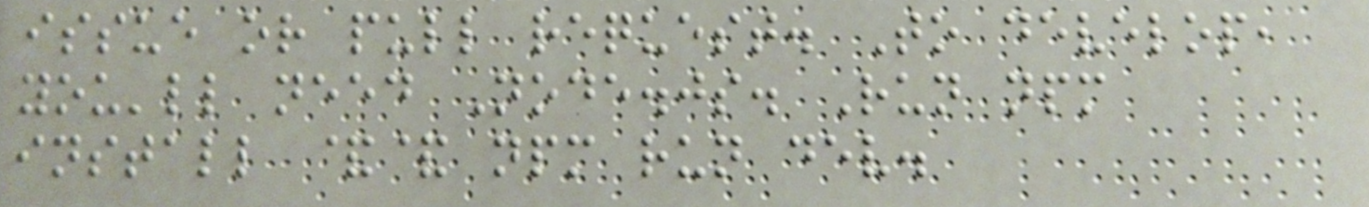issue or pull request. To develop,
you'll need Node.js. Run npm
install && npm run dev.
